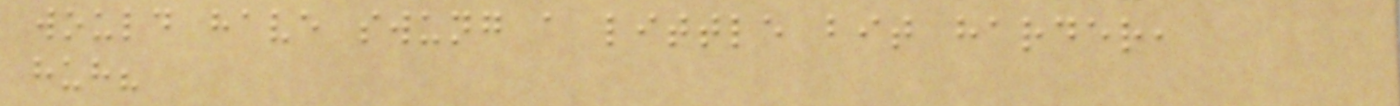would have swung a little bit harder,
huh?
